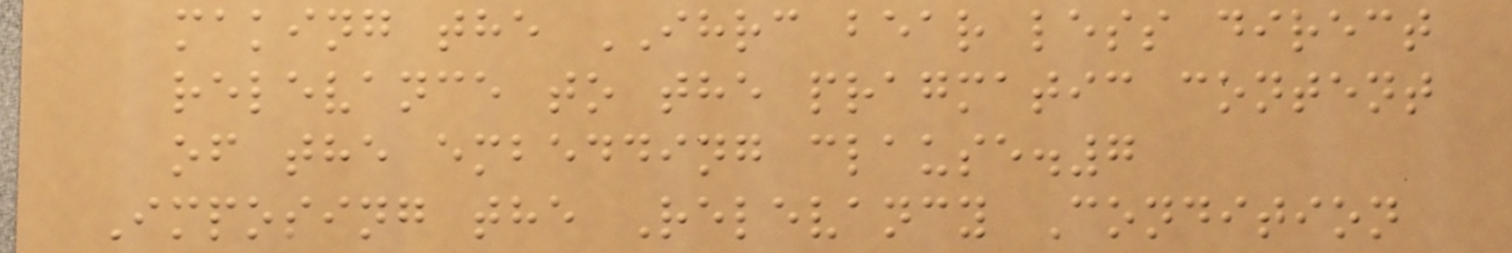making the IHRC bear less direct
relevance to the pragmatic content
of the embedding clause.7
Imposing the Relevancy Condition
